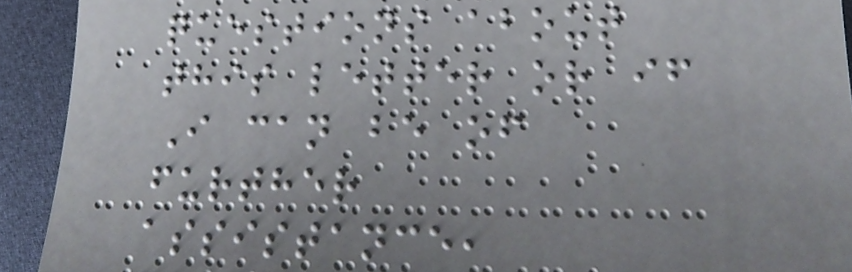questions about
this letter or if
I can be of
further
assistance,
